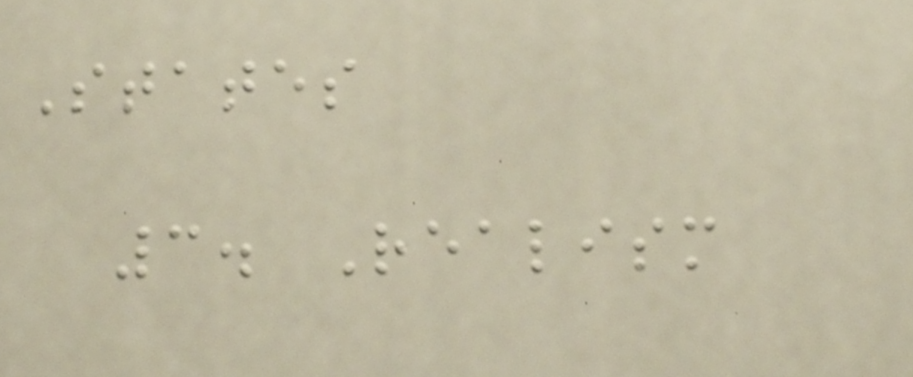States
3. Realism
